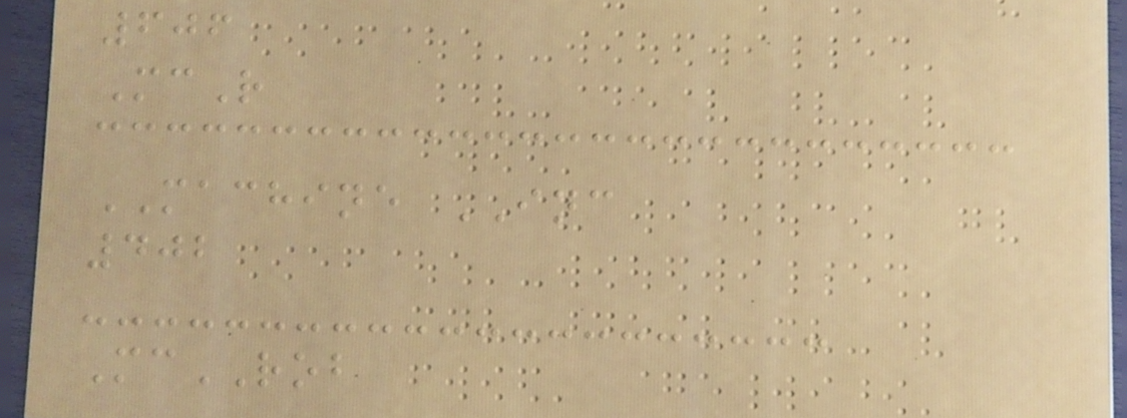606
McR
MACHINE INC
402
McROB
